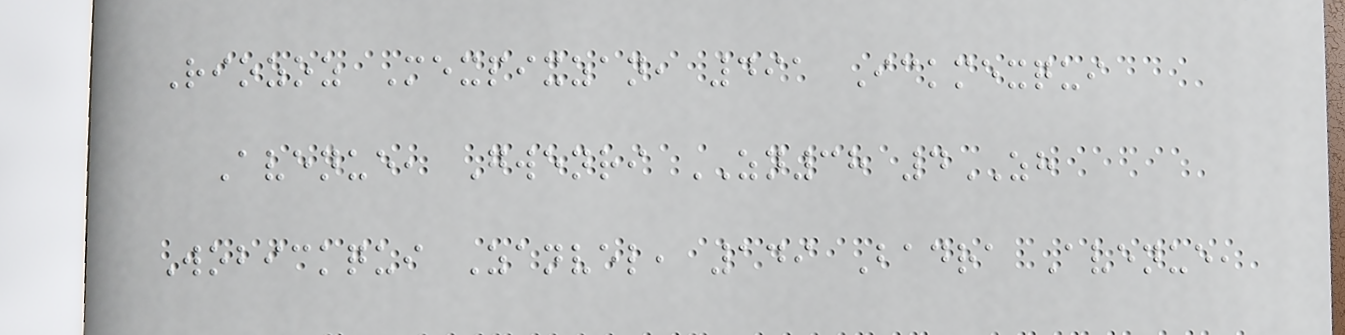Riozoz Mexpixzan, 491 Ickmexqui
Avenue, Gwenri ZN38 4ZH
Wobickqui Zanvel, 149 Badra Avenue,
